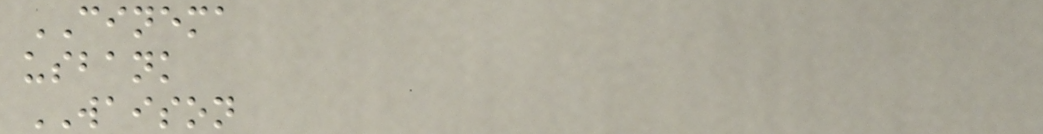CINEMA
usbank
WAISON
